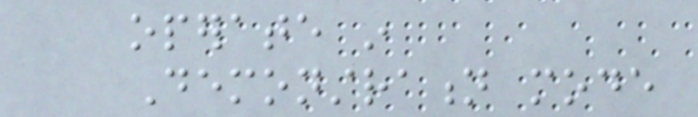operate in
Demonstration mode
